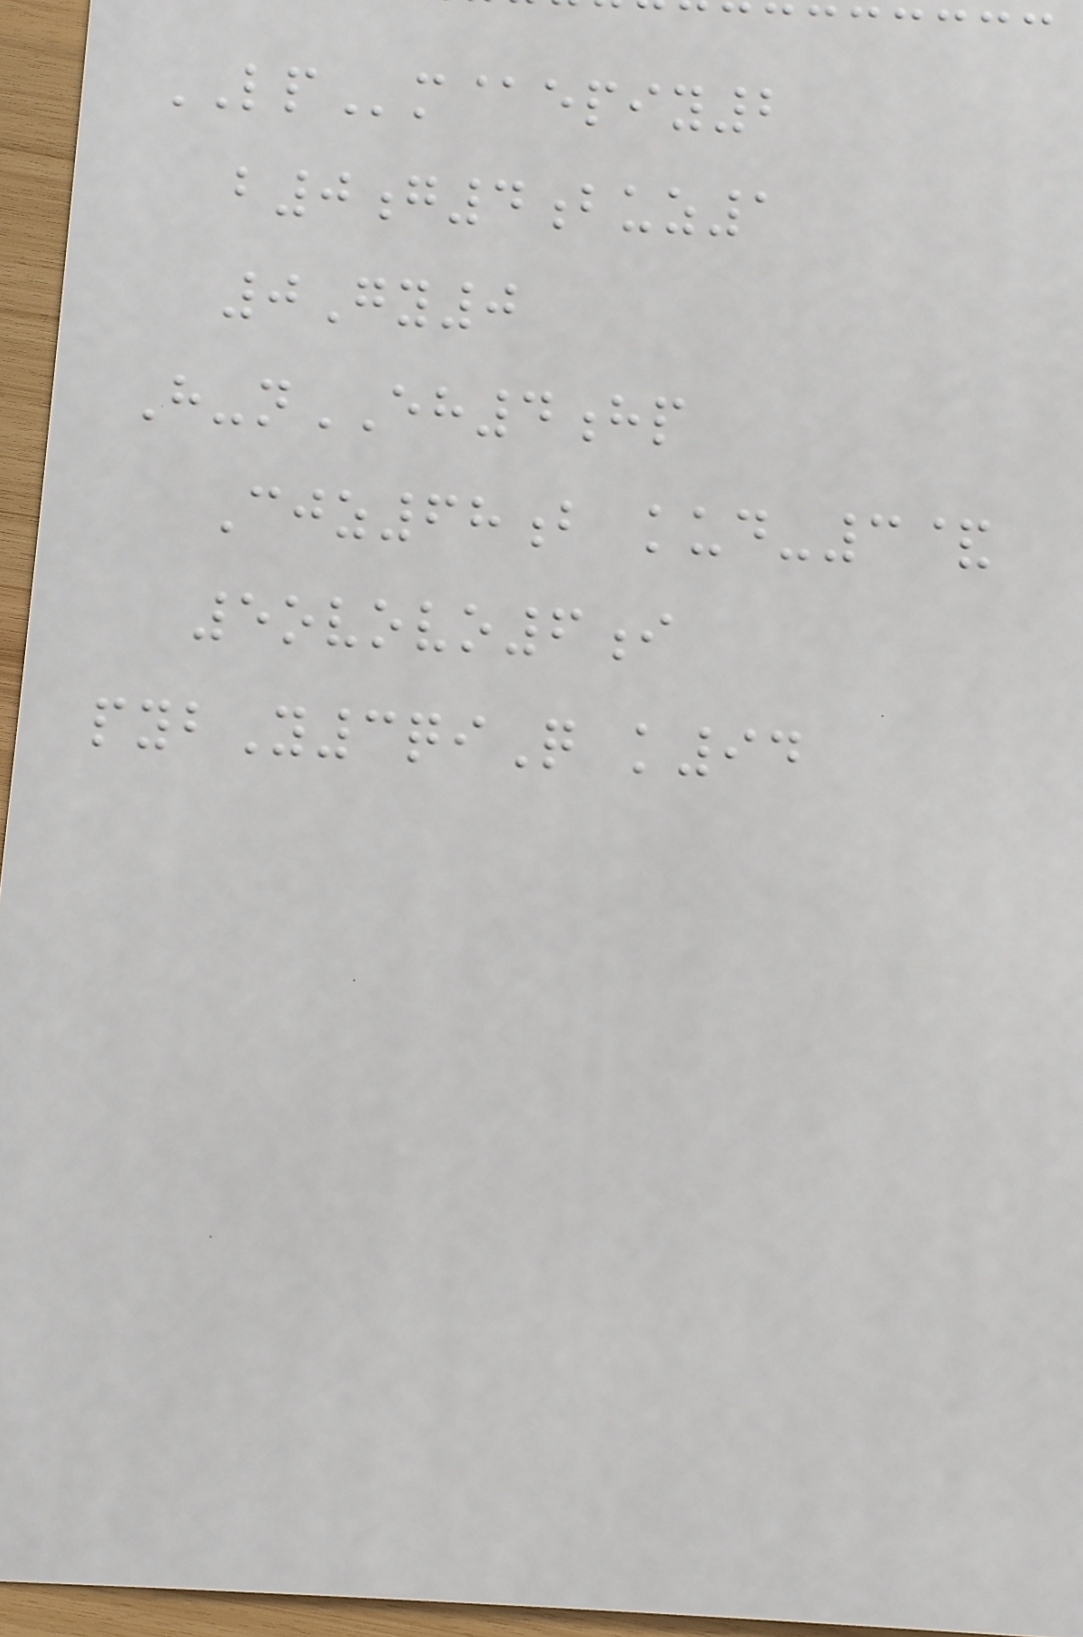LPm@epiy2
b0g4buz1
0Gy0
H-nEH4hp
Cjz68b kud-3&
5ovovo6i
pybY3qiQ k94
